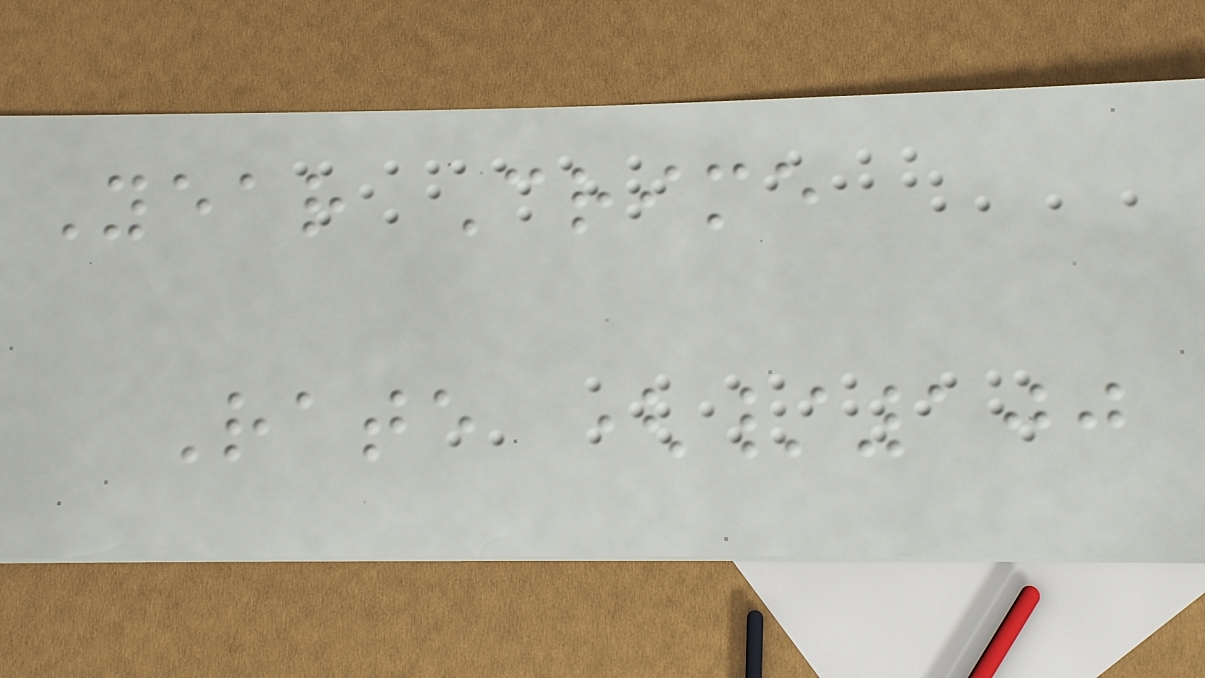Year Crime
Rate (/100
